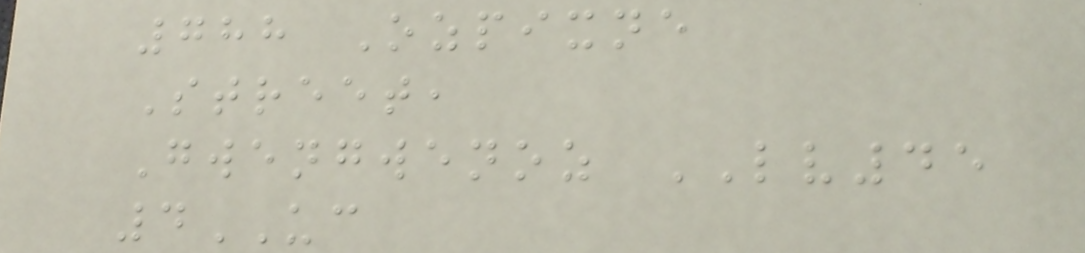788 Ozpixne
Street,
Gwengwenoz LV45
4UC
